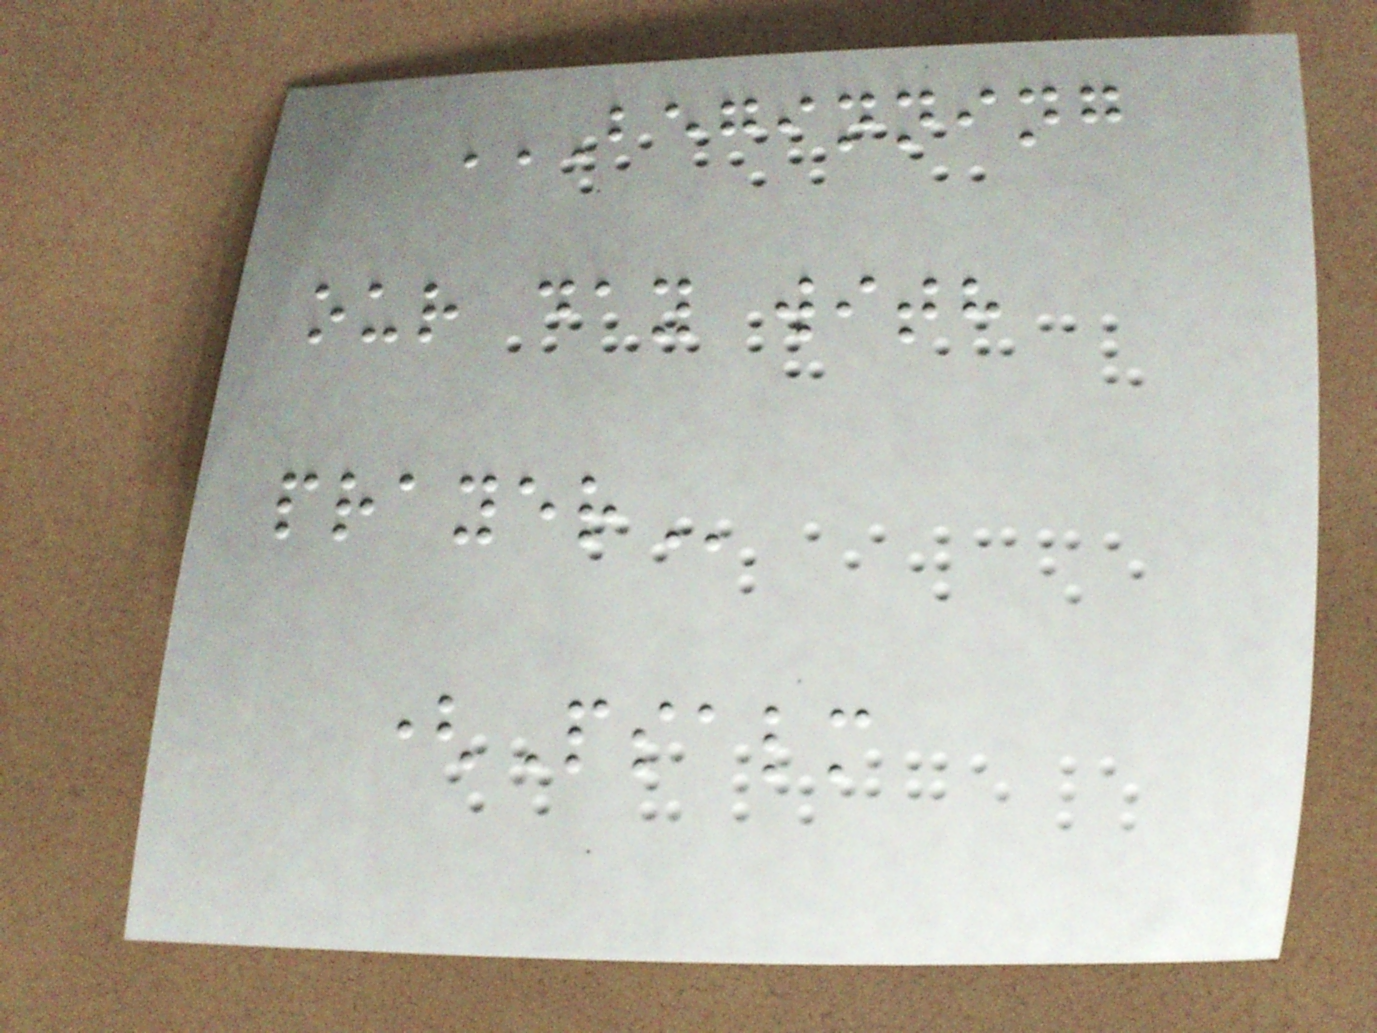BEGINNING
OUR DAY WITH
PRAYER
(Psalm
